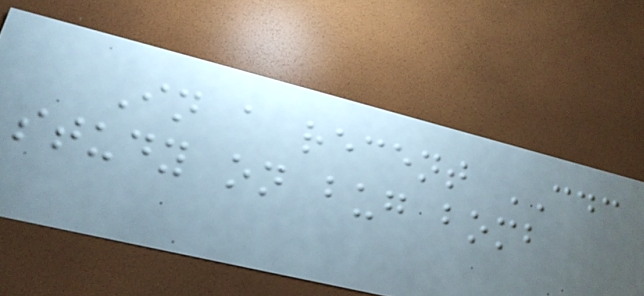In a recent CDC
study on bug bomb
